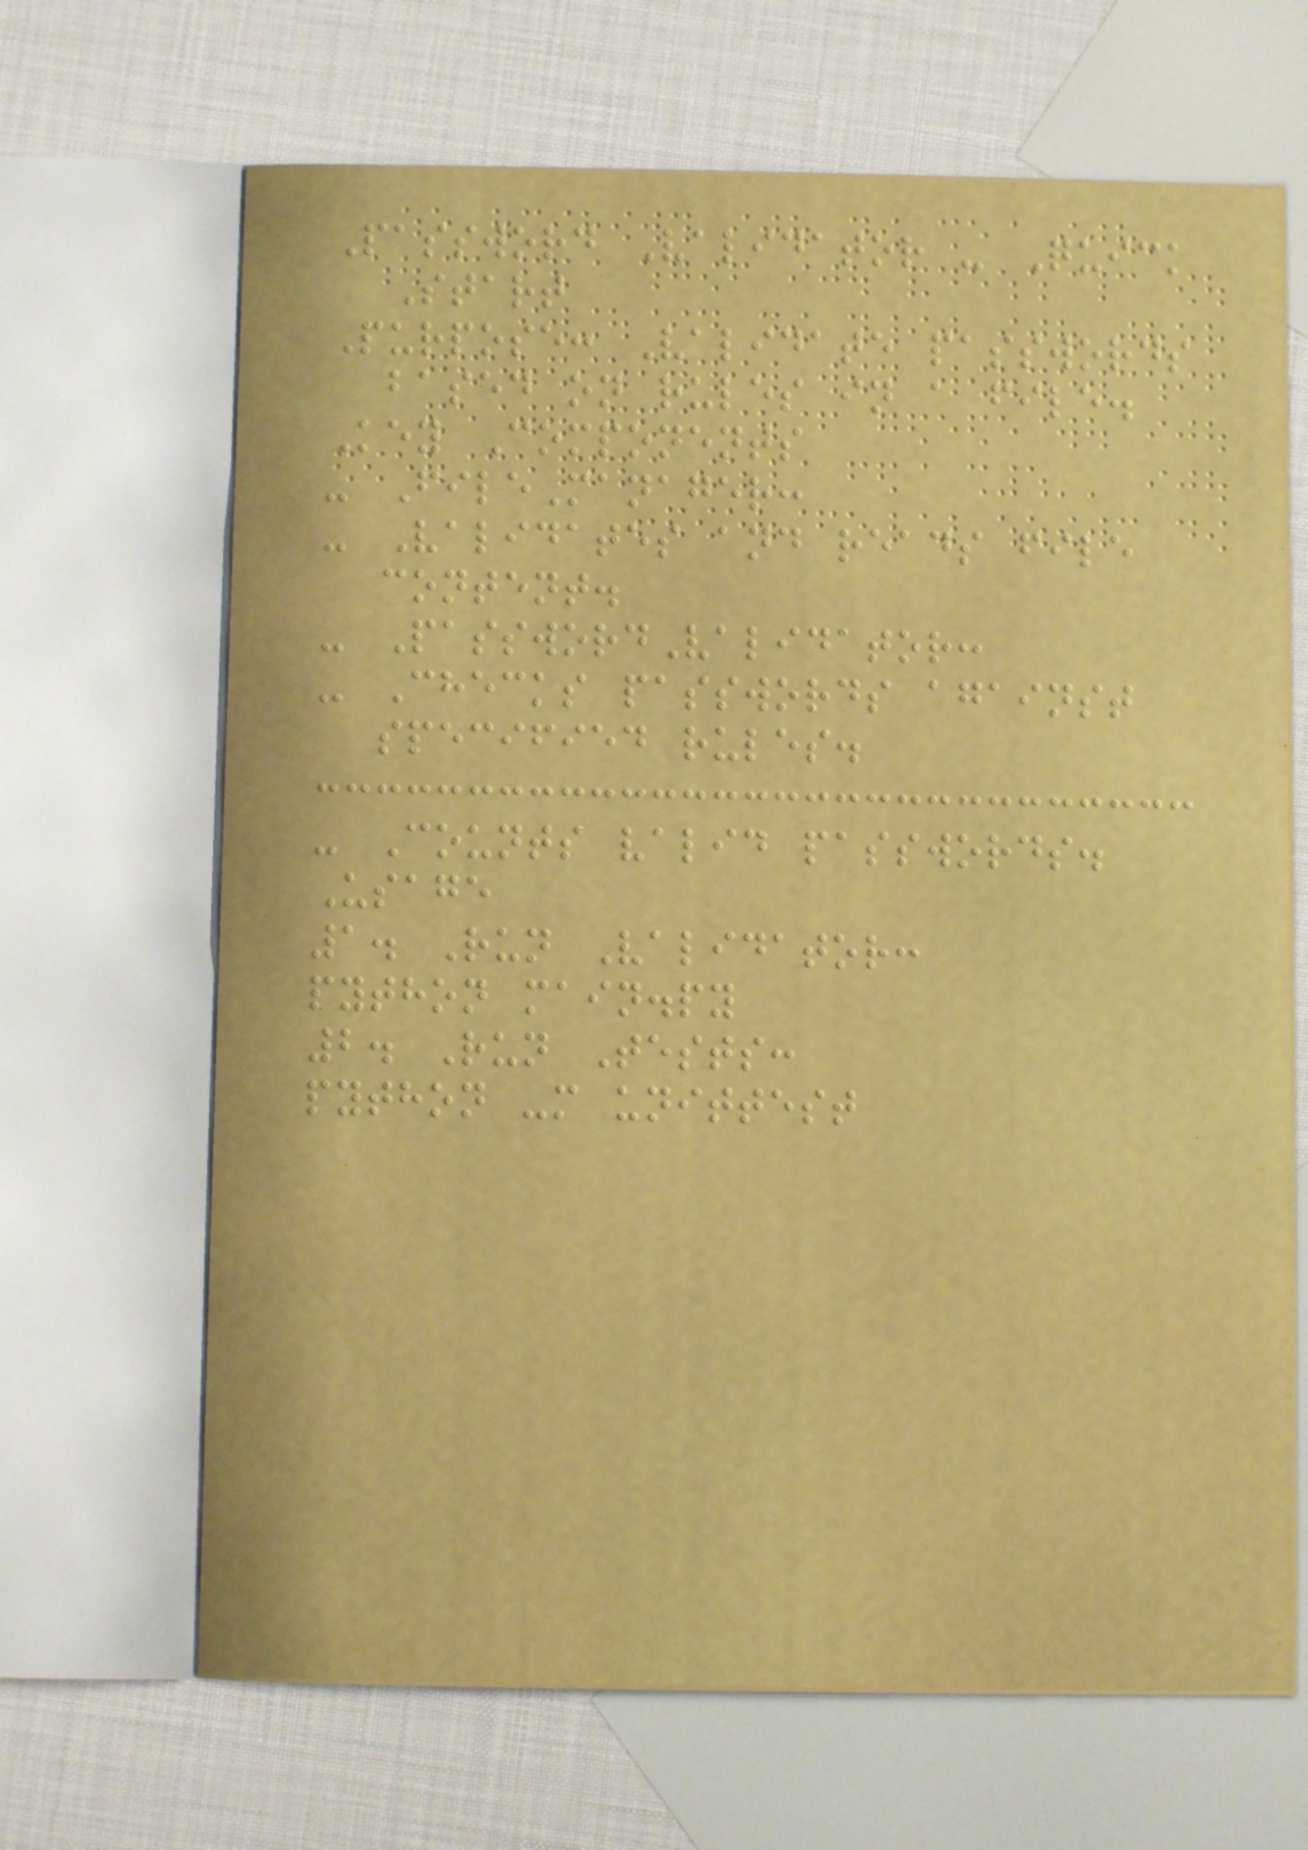Password Validator - Quick
Start
Purpose: Validate passwords
based on rules in a file.
Key Components
- FileManager:
- Validates and reads file
content.
- PasswordValidator:
- Checks passwords against
specified rules.
- Counts valid passwords.
Usage
1. Run Validator:
python main.py
2. Run Tests:
python -m unittest
